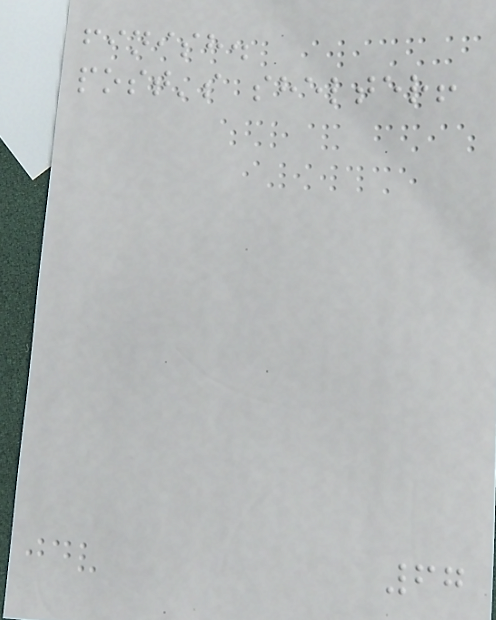finish.
post's shelter!
67
